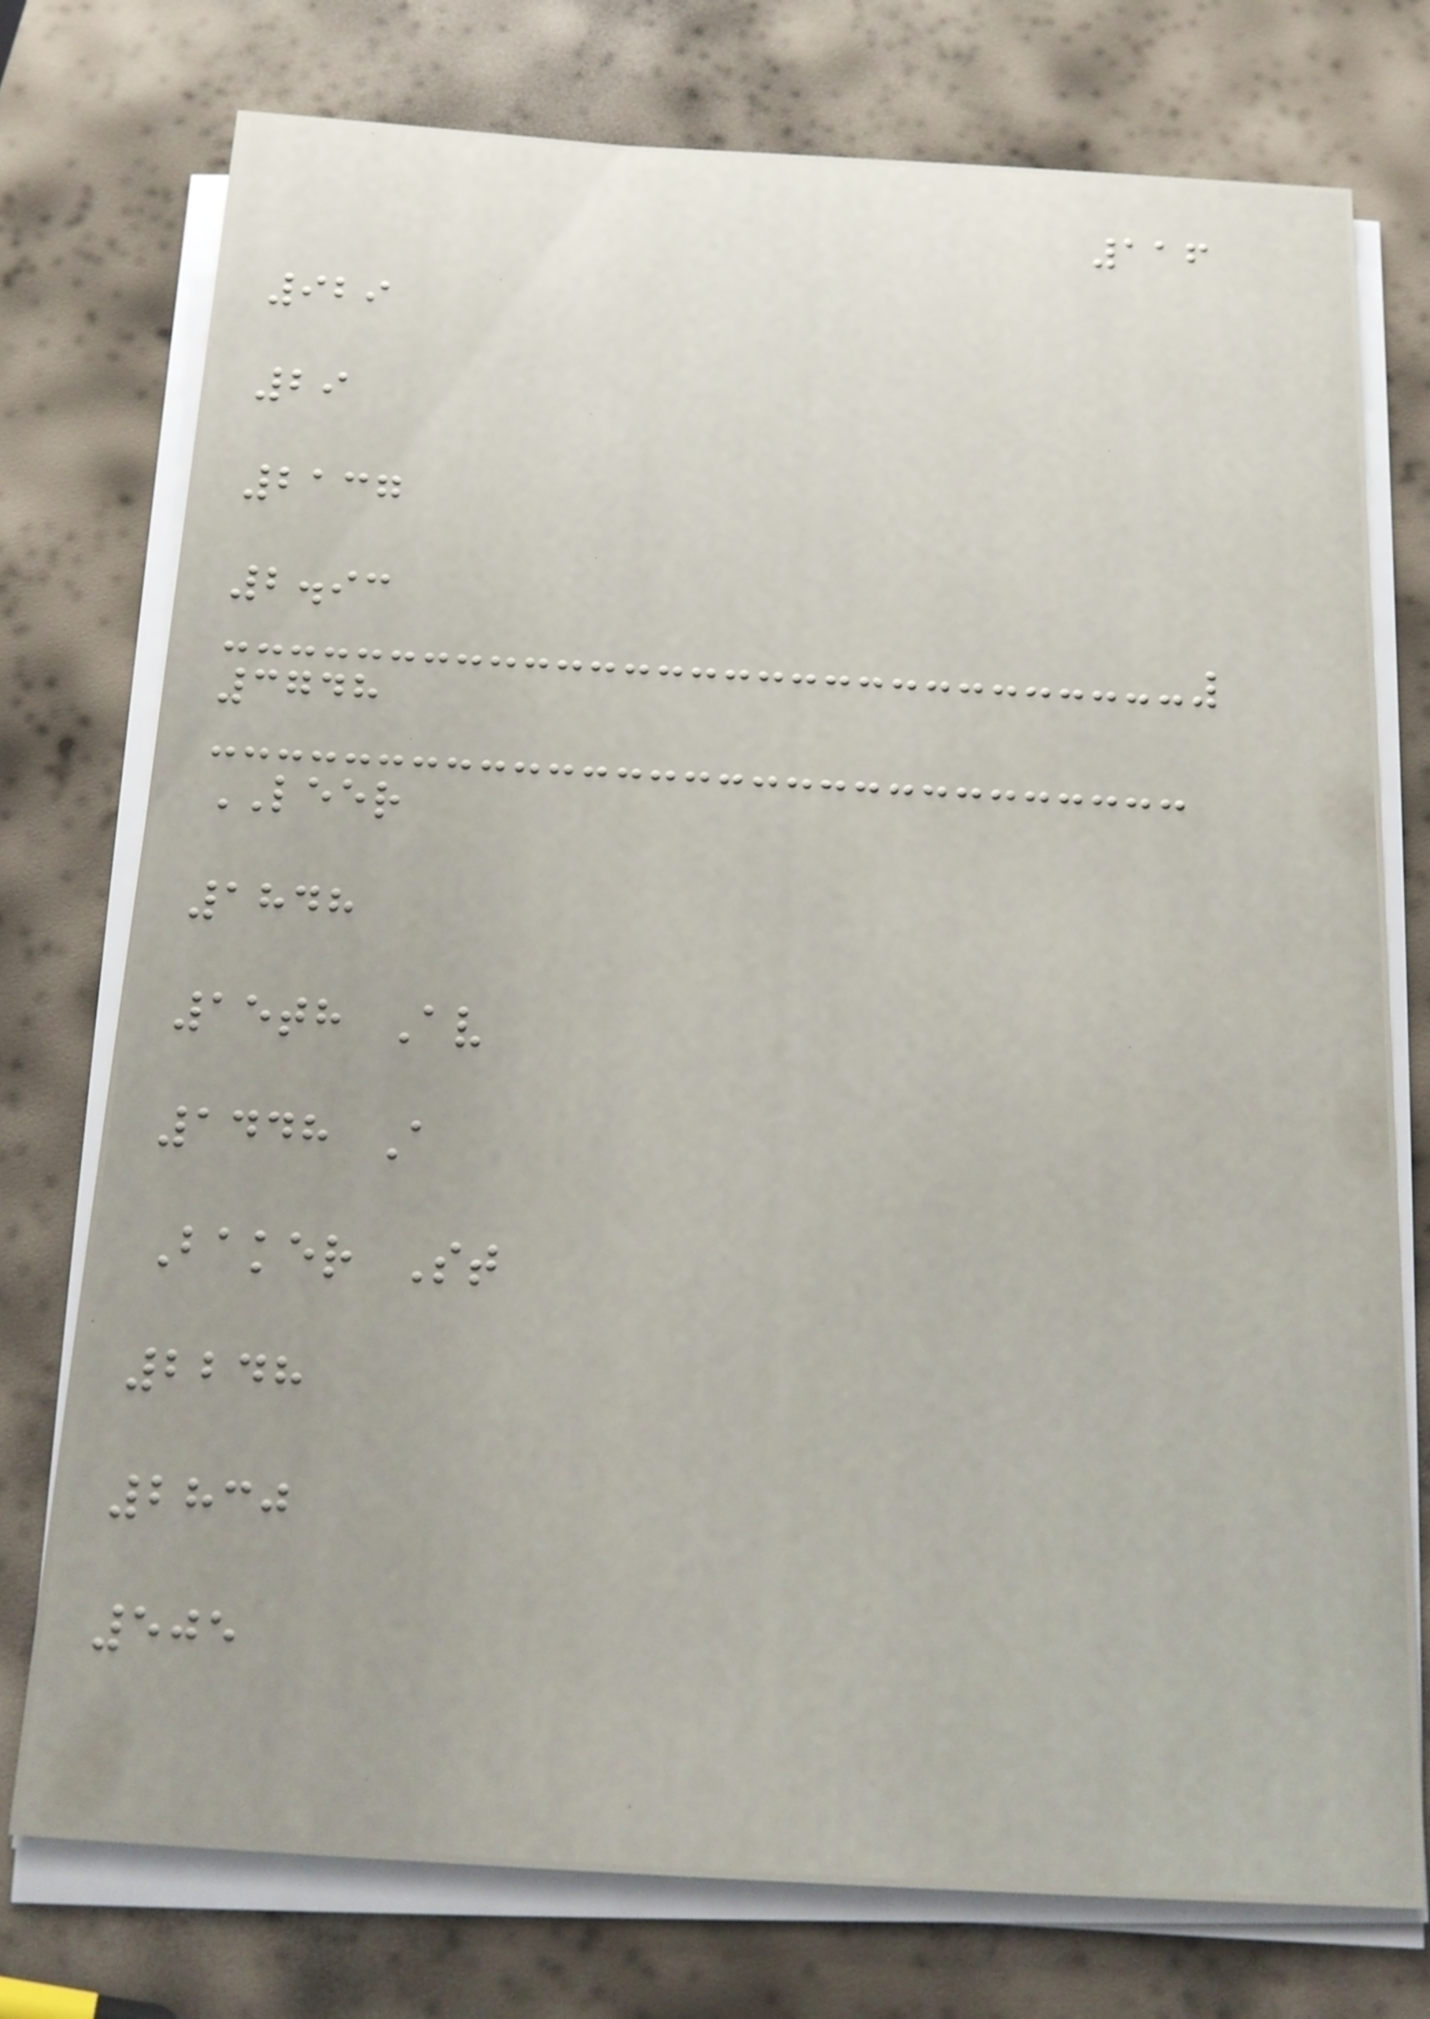116
929
29
2137
2.93
3748
LEER
1848
15th Av
1448 A
Baker St
2248
2830
505
